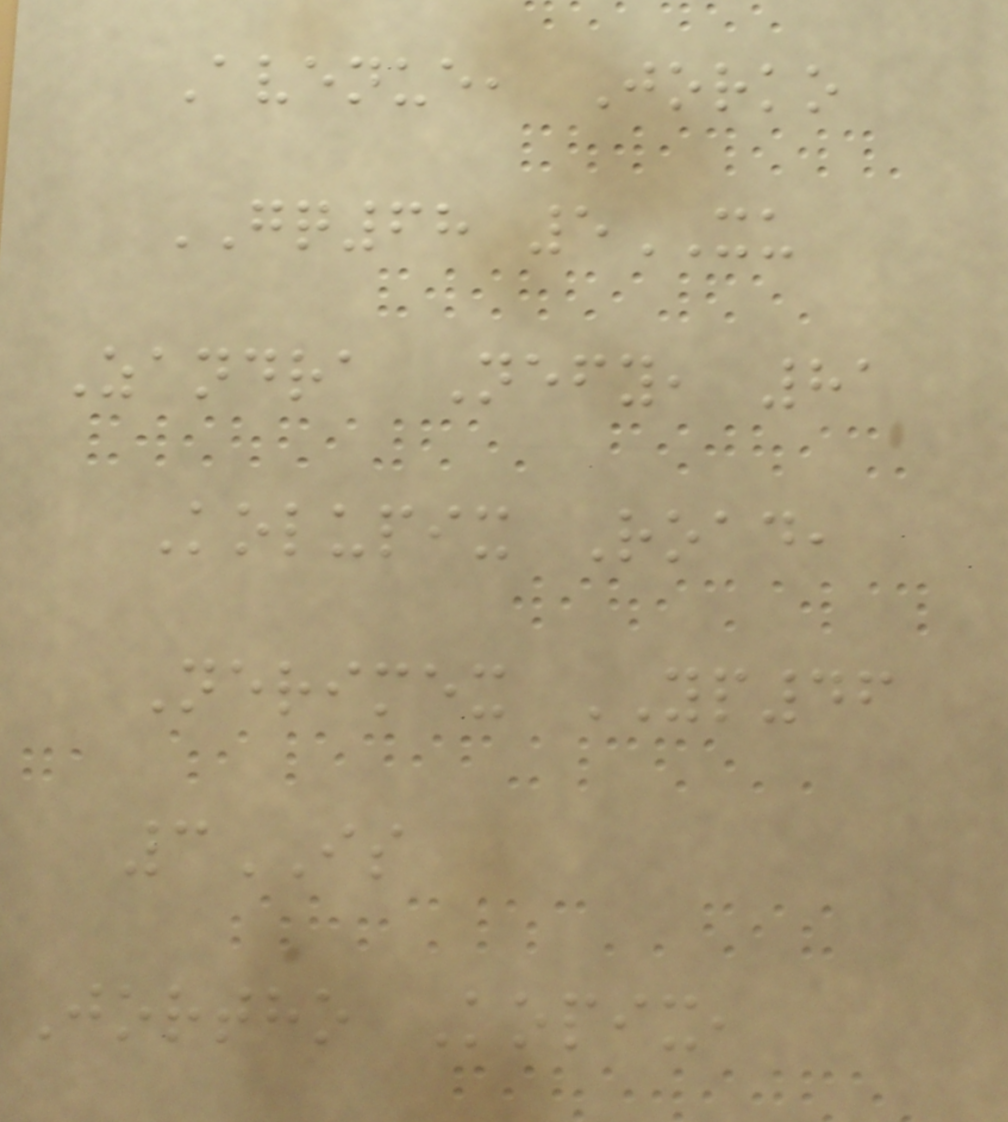Avenue, Jorko
GQ68 5XU
Zandra Nefy, 81
Kolupix Road,
Nerimex YP46
3IS
Jortho Kopix,
